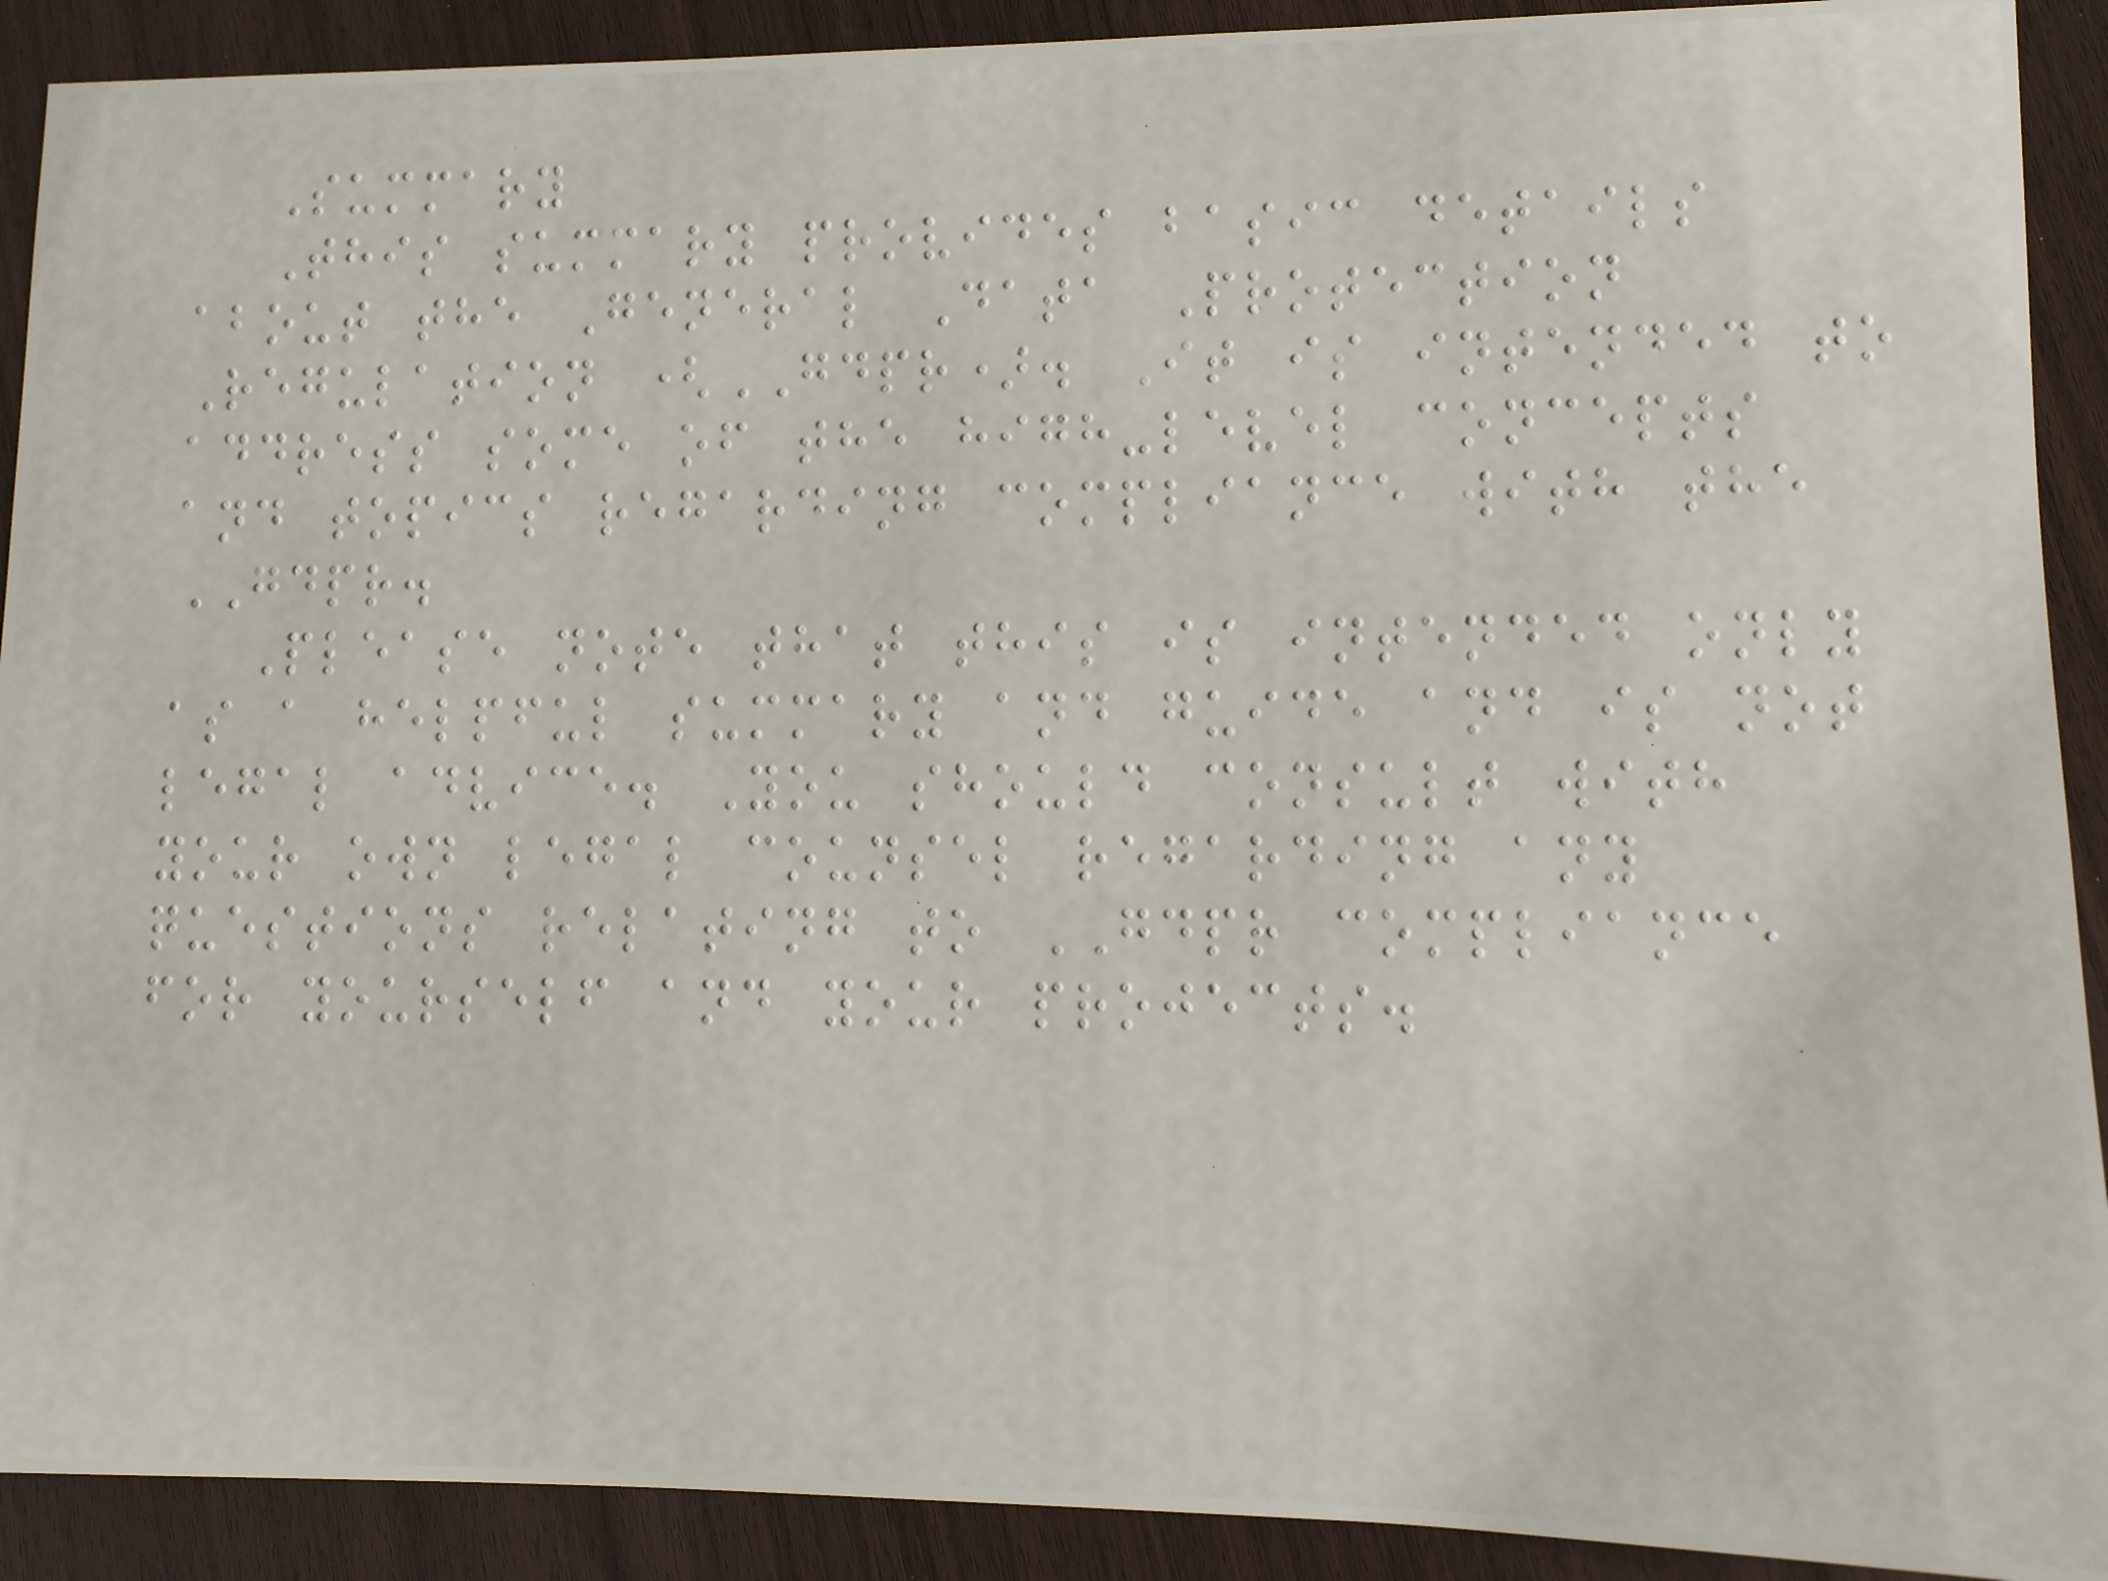Summary
This summary provides basic details
about the General Data Protection
Regulation (GDPR). It is intended to
address some of the high-level concepts
and topics regarding compliance with the
GDPR.
Please note that this is intended only
as a helpful summary and guide and is not
legal advice. You should consult with
your own legal counsel regarding any
questions relating to GDPR compliance
for yourself and your projects.
